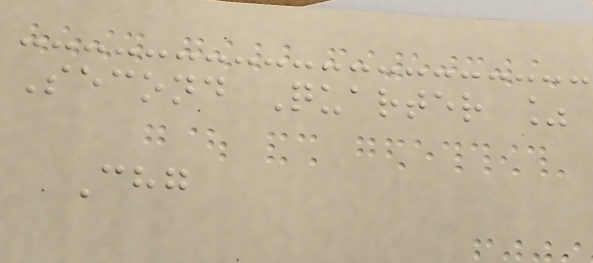Second Quarter %
Chg
